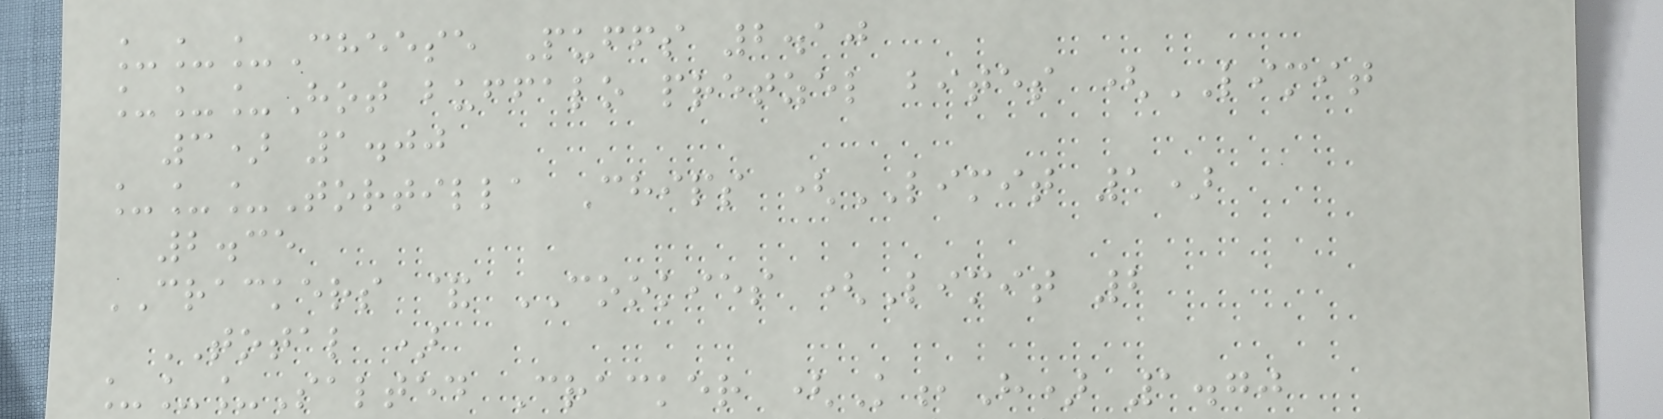___Cheese Puffs 2.10
___Hot buffalo pretzel bites (LIMIT
3) 1.00
___Tortilla Chips (LIMIT 1)
2.35
CRACKERS & COOKIES (Limit 2
TOTAL )
___Salted Cracker (K,H) 1.70
